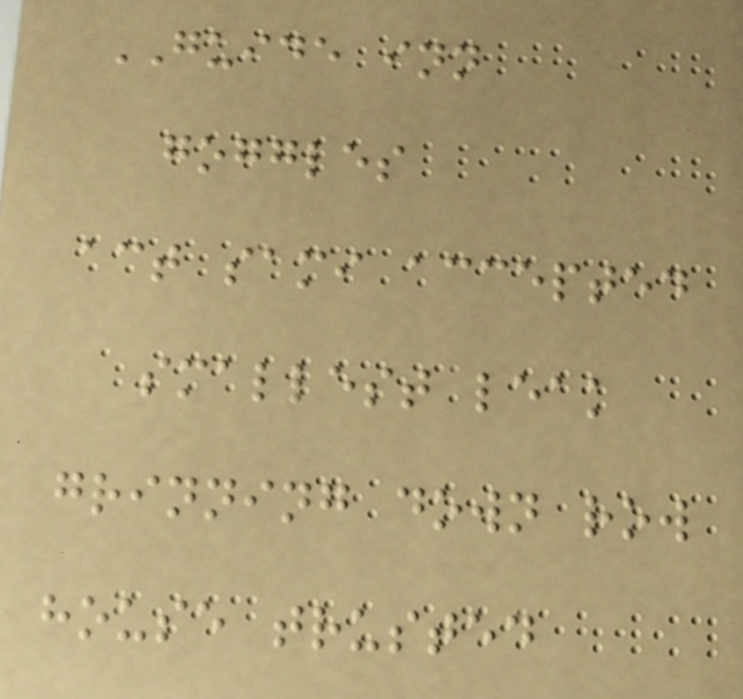GUIDE inn
goggles
act sami accepted
smallest leak
grinning down row
house trusted
